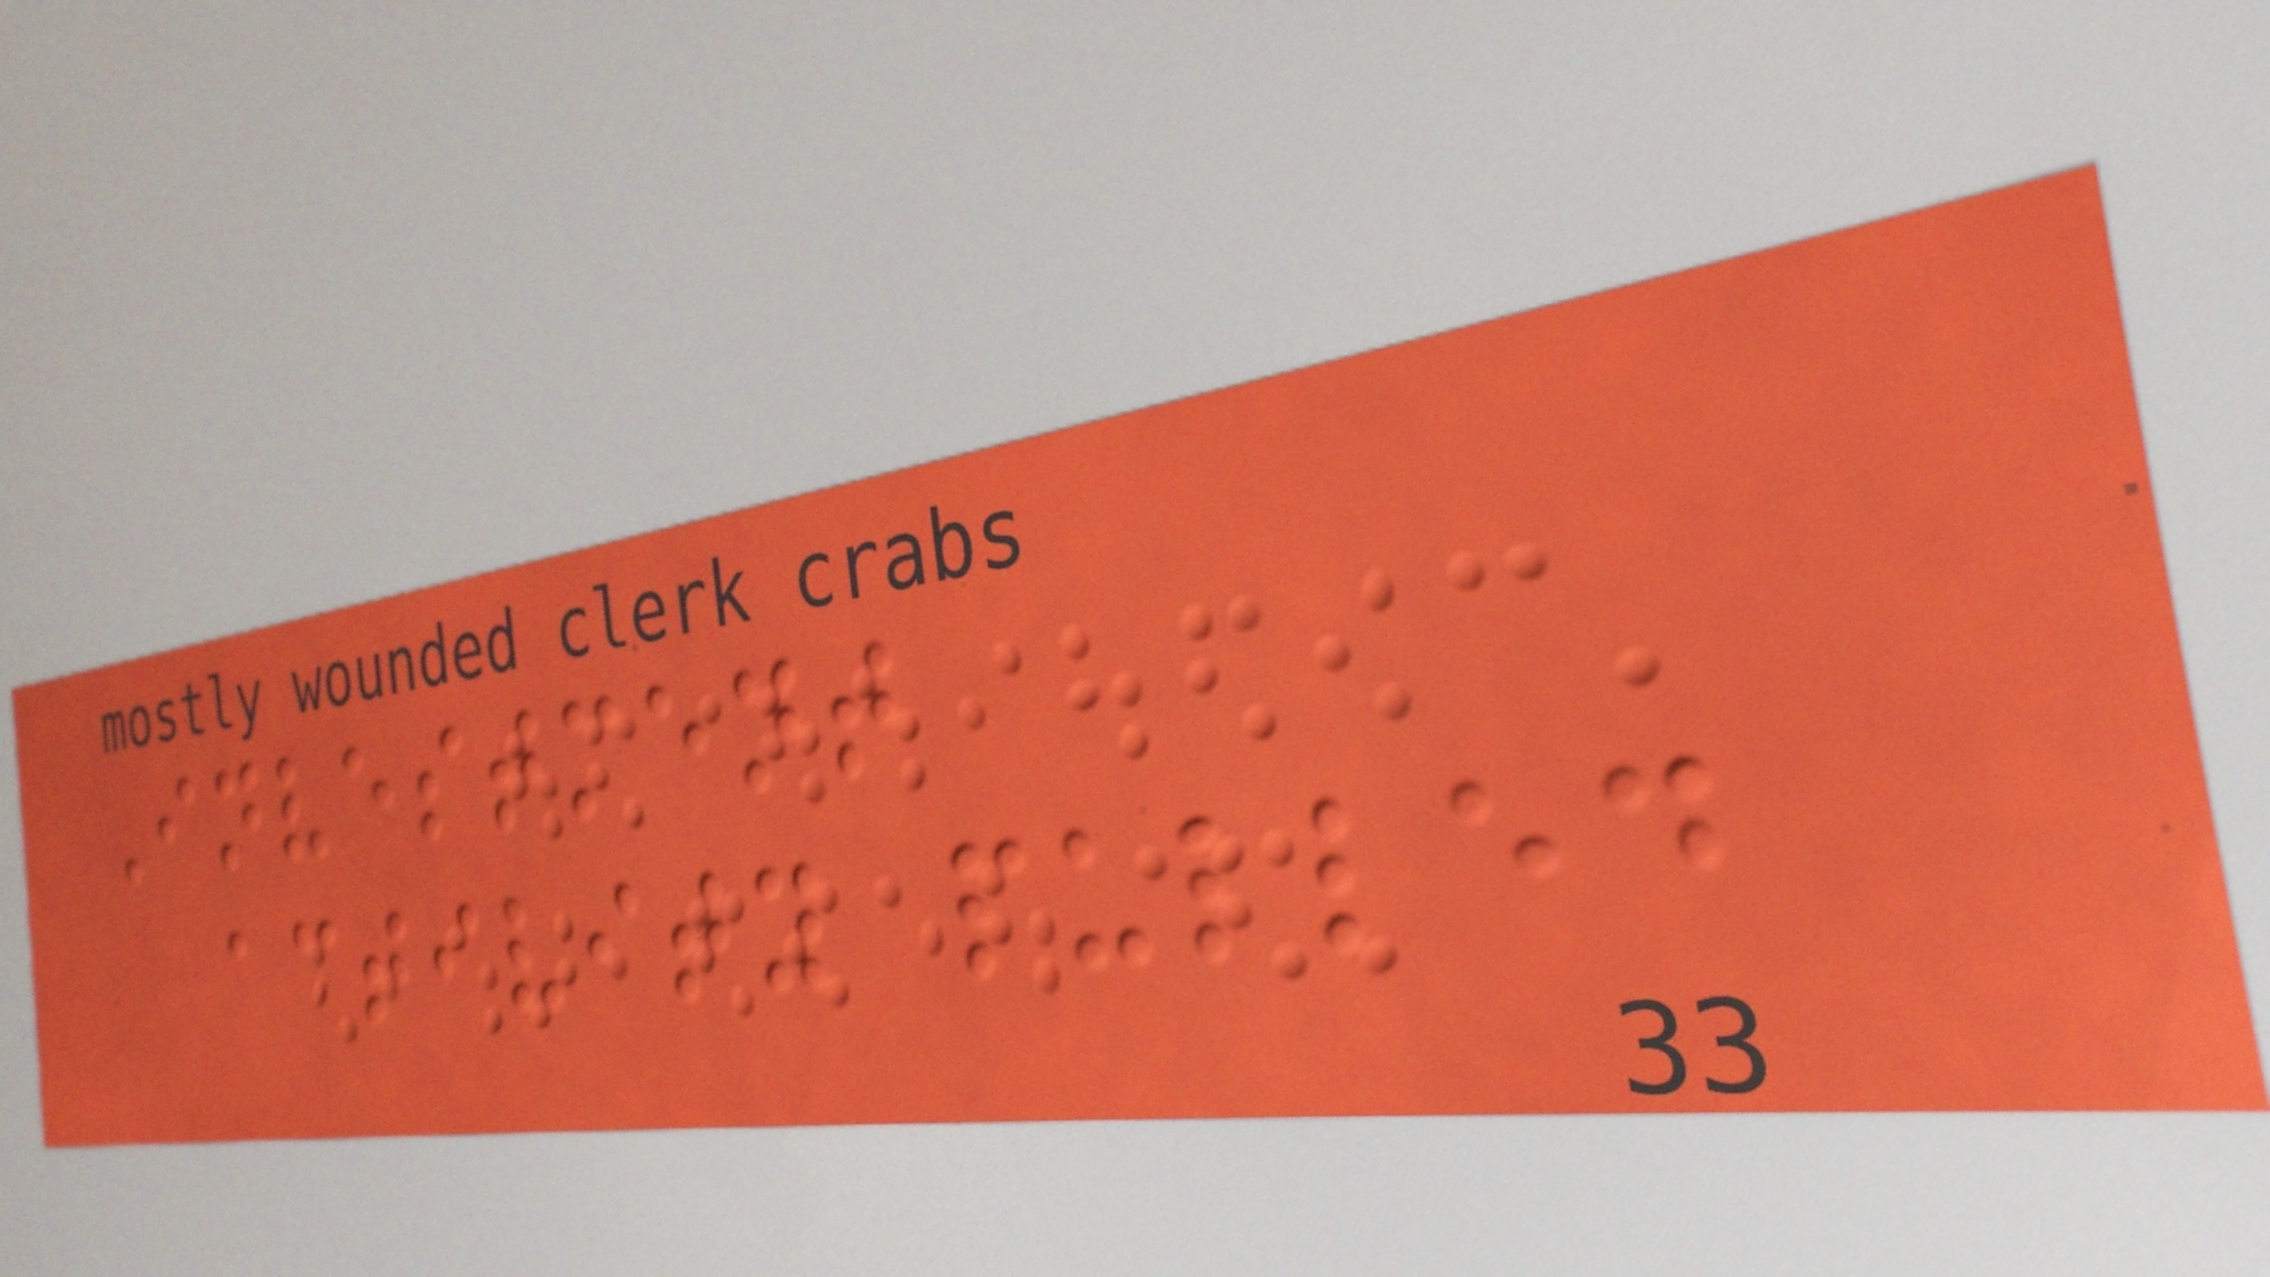Investment
activity pulled
